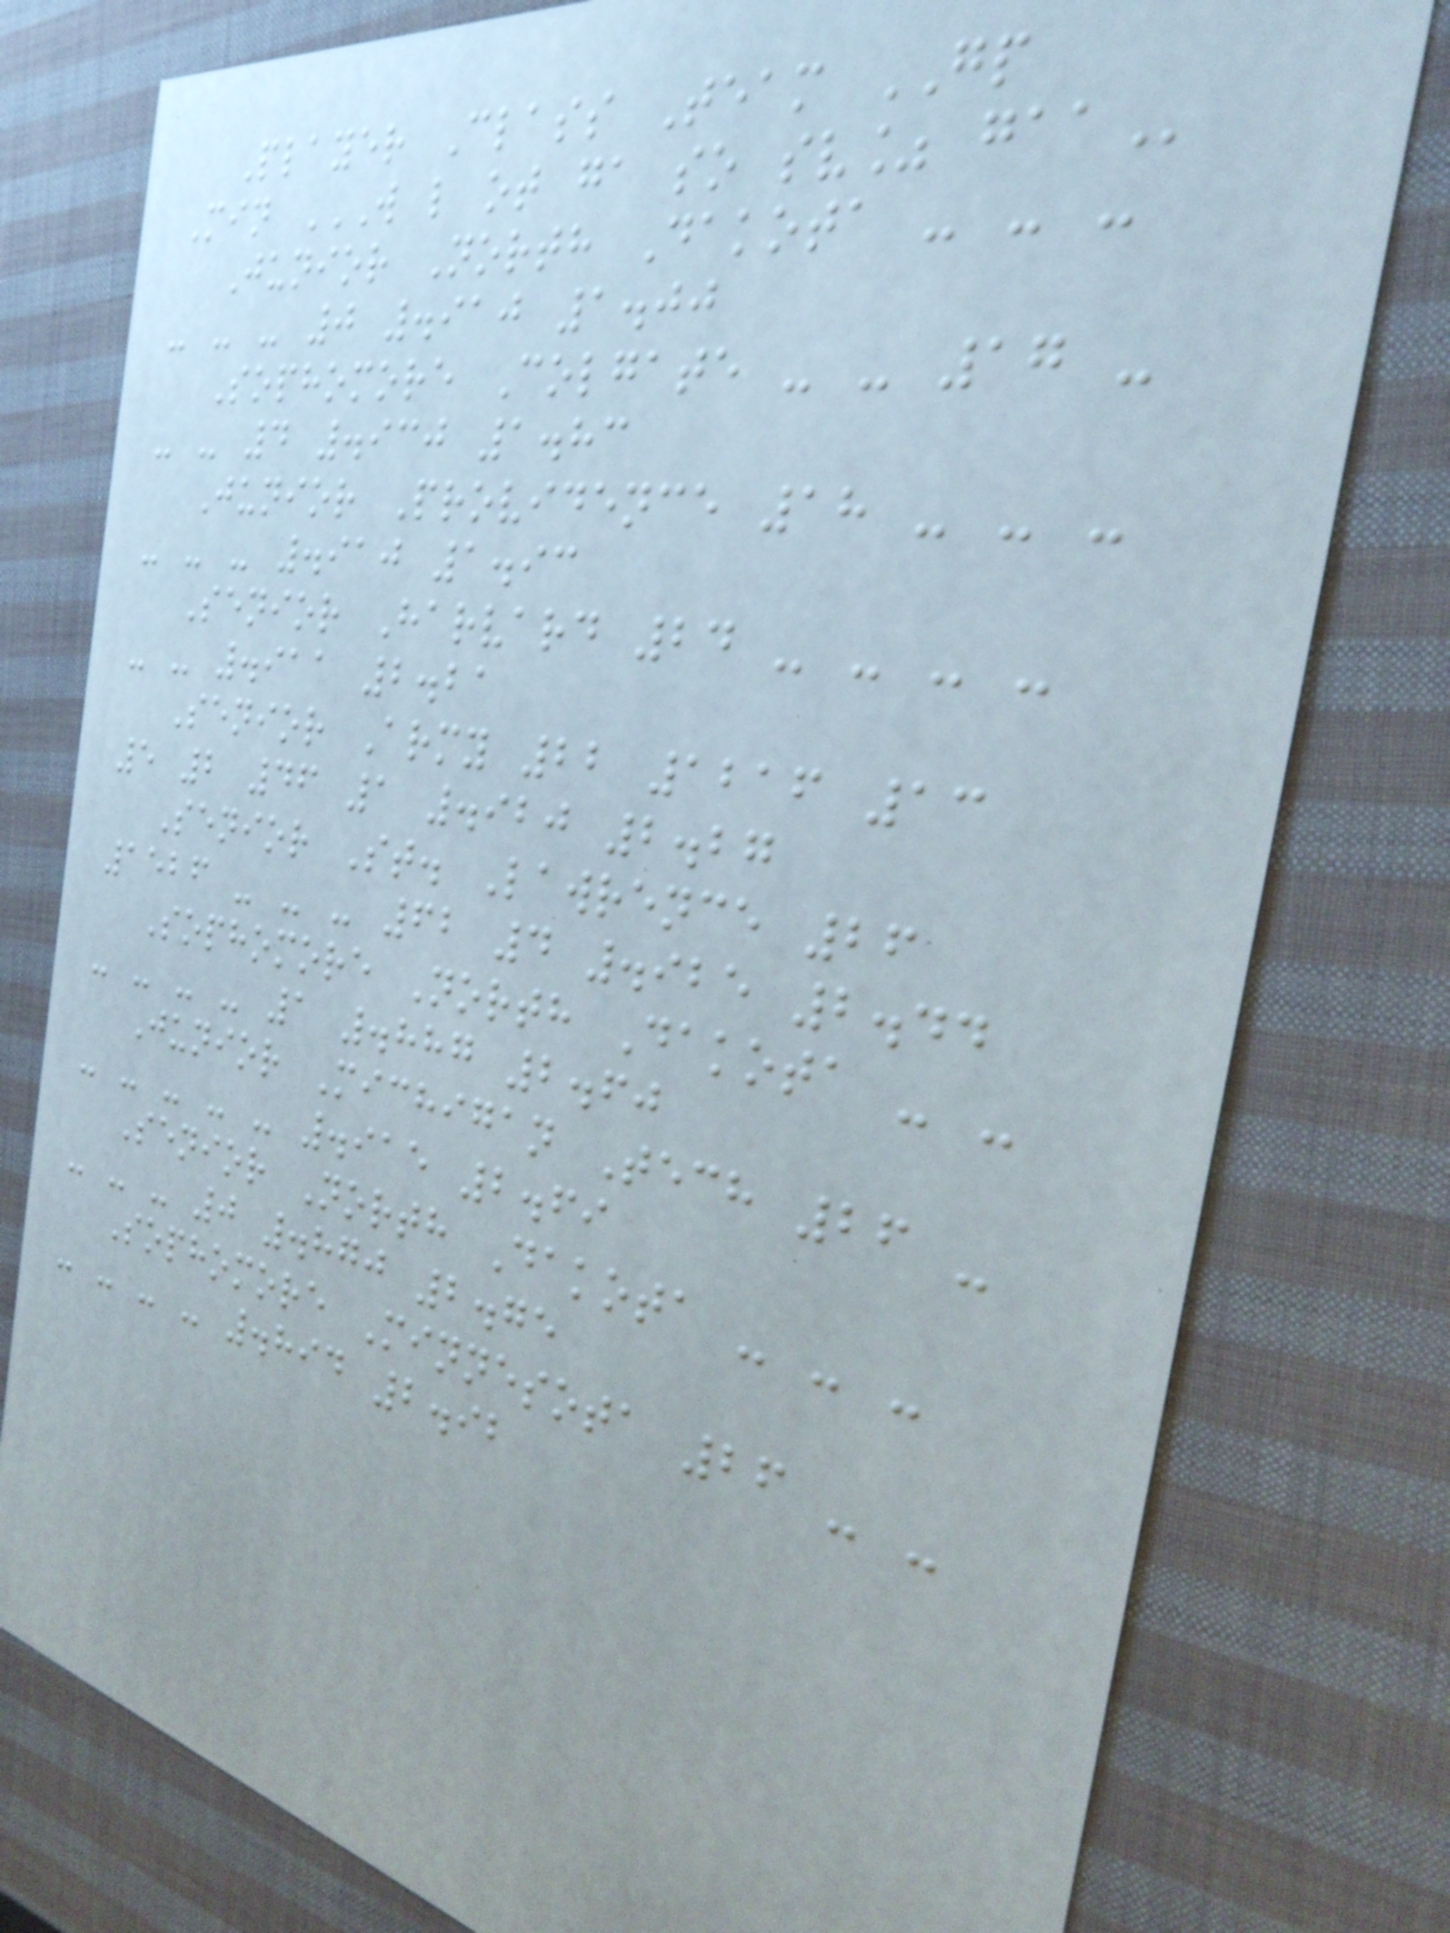Player Class Team GP
Min W L OT GA SO SV% GAA
Junior North Dakota - - -
- - - 0 .910 1.00
Sophomore Colgate - - 17 -
- - 4 .930 1.83
Junior Providence 18 - - -
- - - .910 1.93
Senior Harvard 24 - - - -
- - .911 2.21
Senior Army 22 1216 13
5 2 46 1 .920 2.27
Senior St. Lawrence 26
1526 - - - 62 4 .925 2.44
Sophomore North Dakota - -
- - - - 1 .887 2.60
Junior Michigan Tech 26 -
- - - - - .915 2.69
Senior North Dakota - - -
- - - 0 .870 2.75
Sophomore Minnesota 26 - -
- - - - .894 2.92
